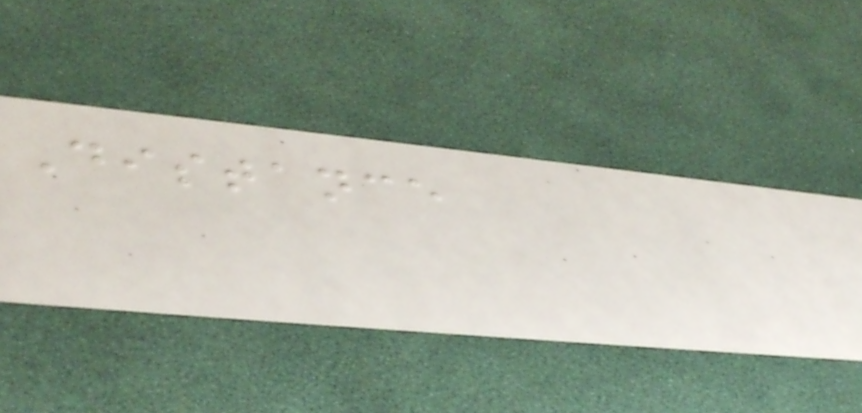Distance
